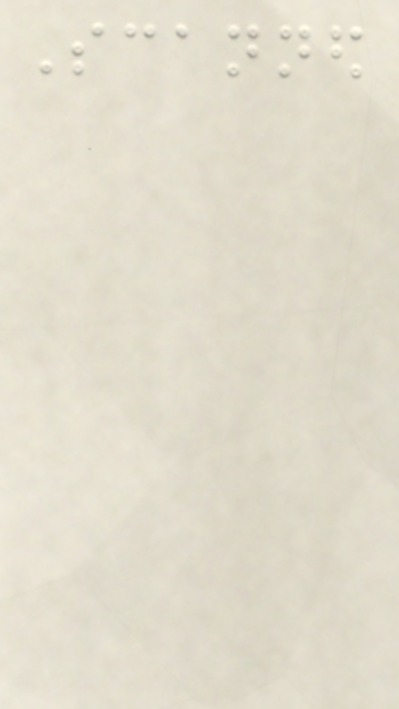Scanned
